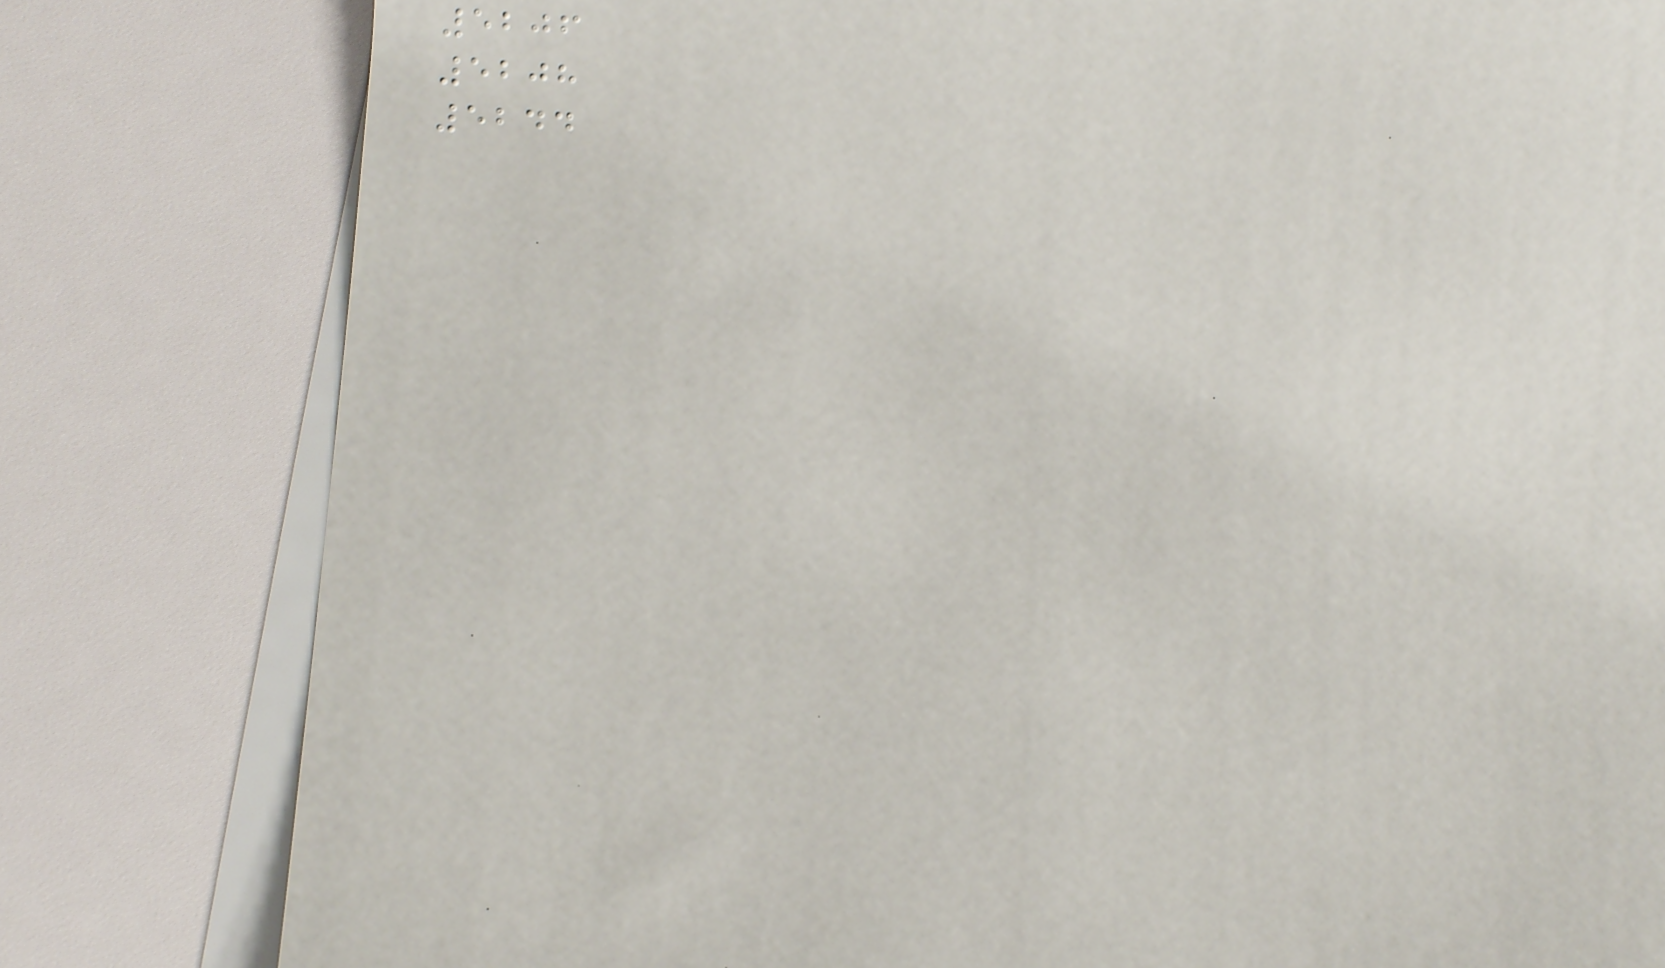5206
5208
5244
